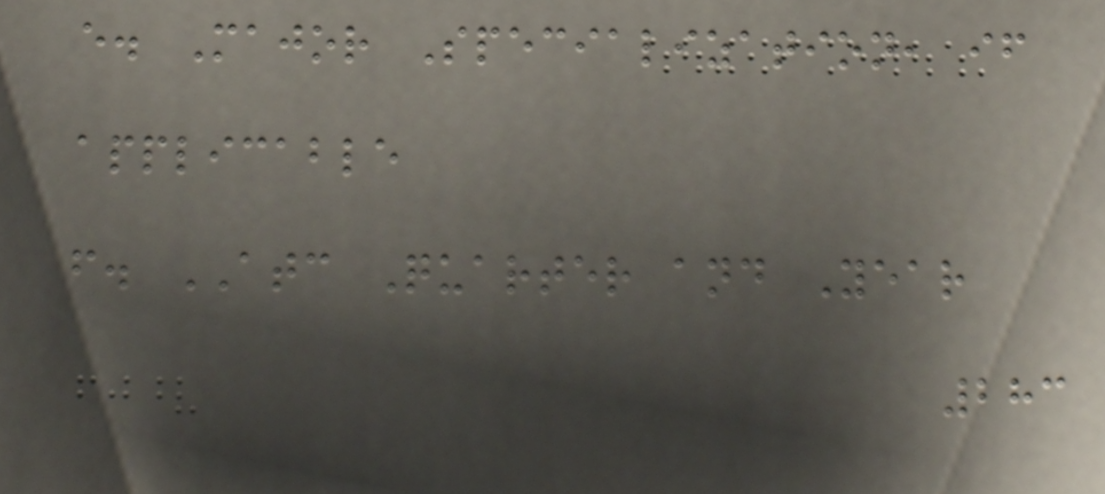e. Major Specialization, if
applicable
f. ATC Quarter and Year
283
